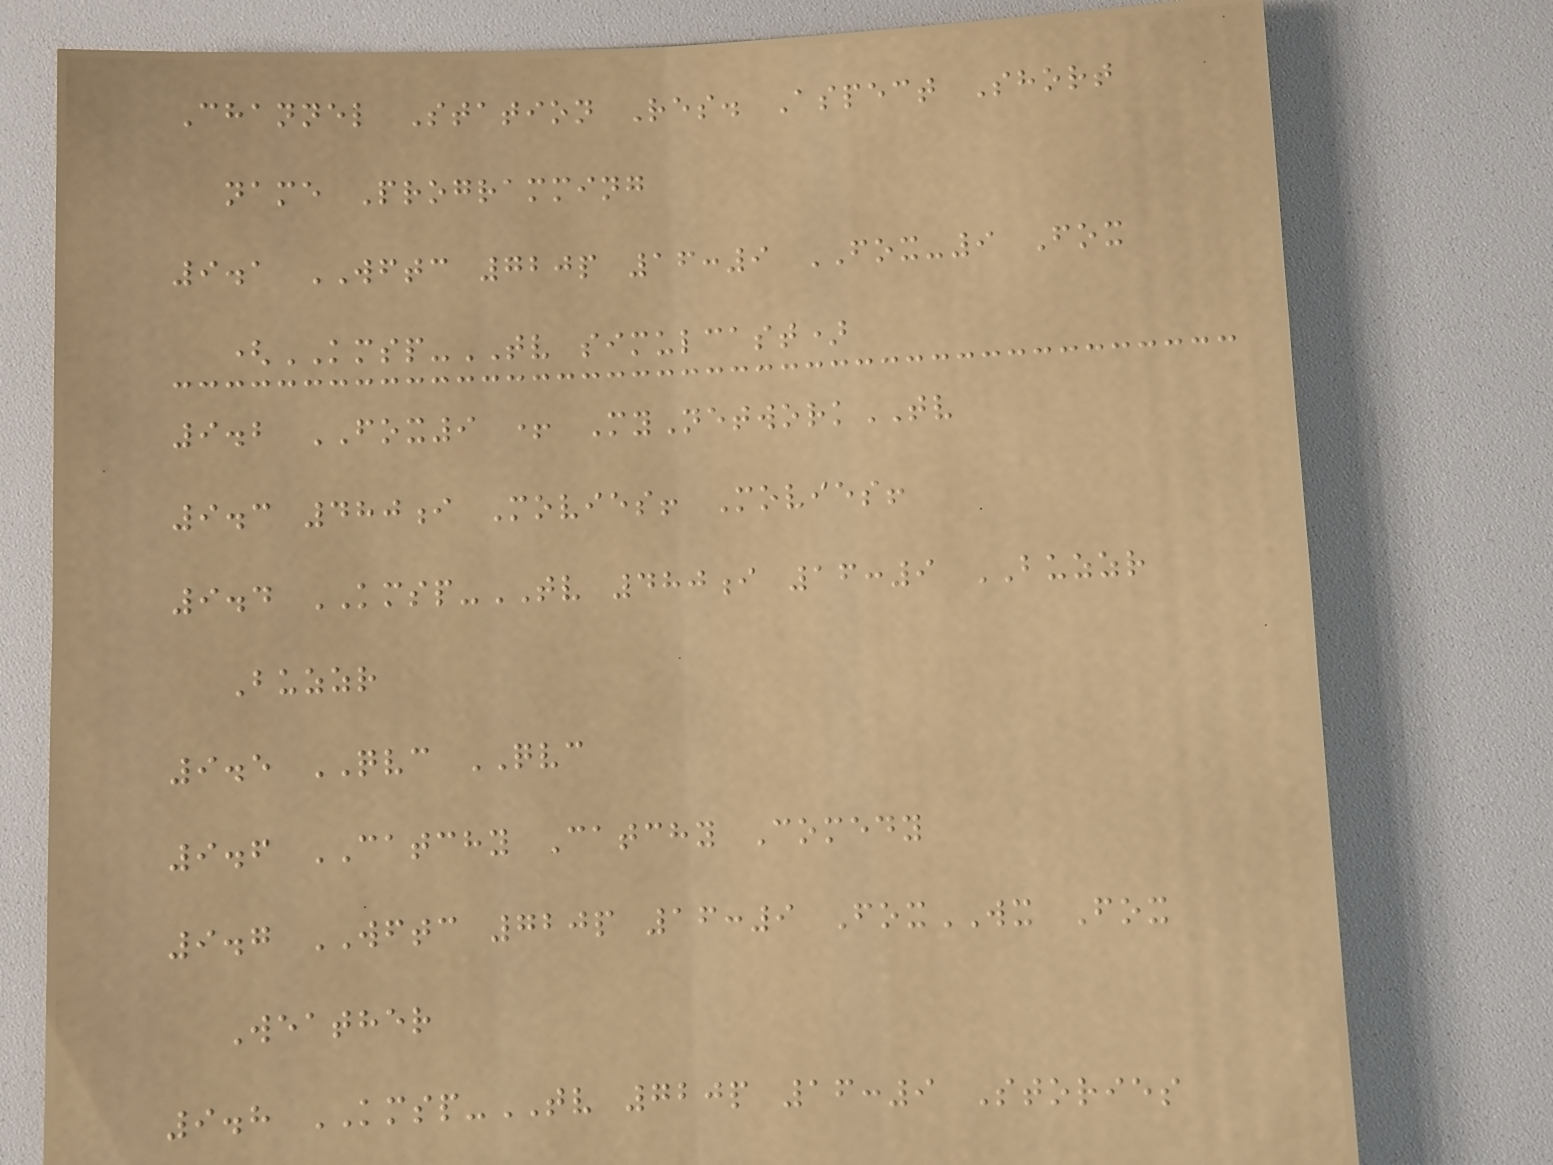Channel Station Res. Aspect Short
name Programming
9.1 WFTC 720p 16:9 FOX-9 Fox
(KMSP-TV simulcast)
9.2 FOX9 + MyNetworkTV
9.3 480i Movies! Movies!
9.4 KMSP-TV 480i 16:9 BUZZR
Buzzr
9.5 QVC QVC
9.6 CATCHY Catchy Comedy
9.7 WFTC 720p 16:9 FoxWX Fox
Weather
9.8 KMSP-TV 720p 16:9 Stories
